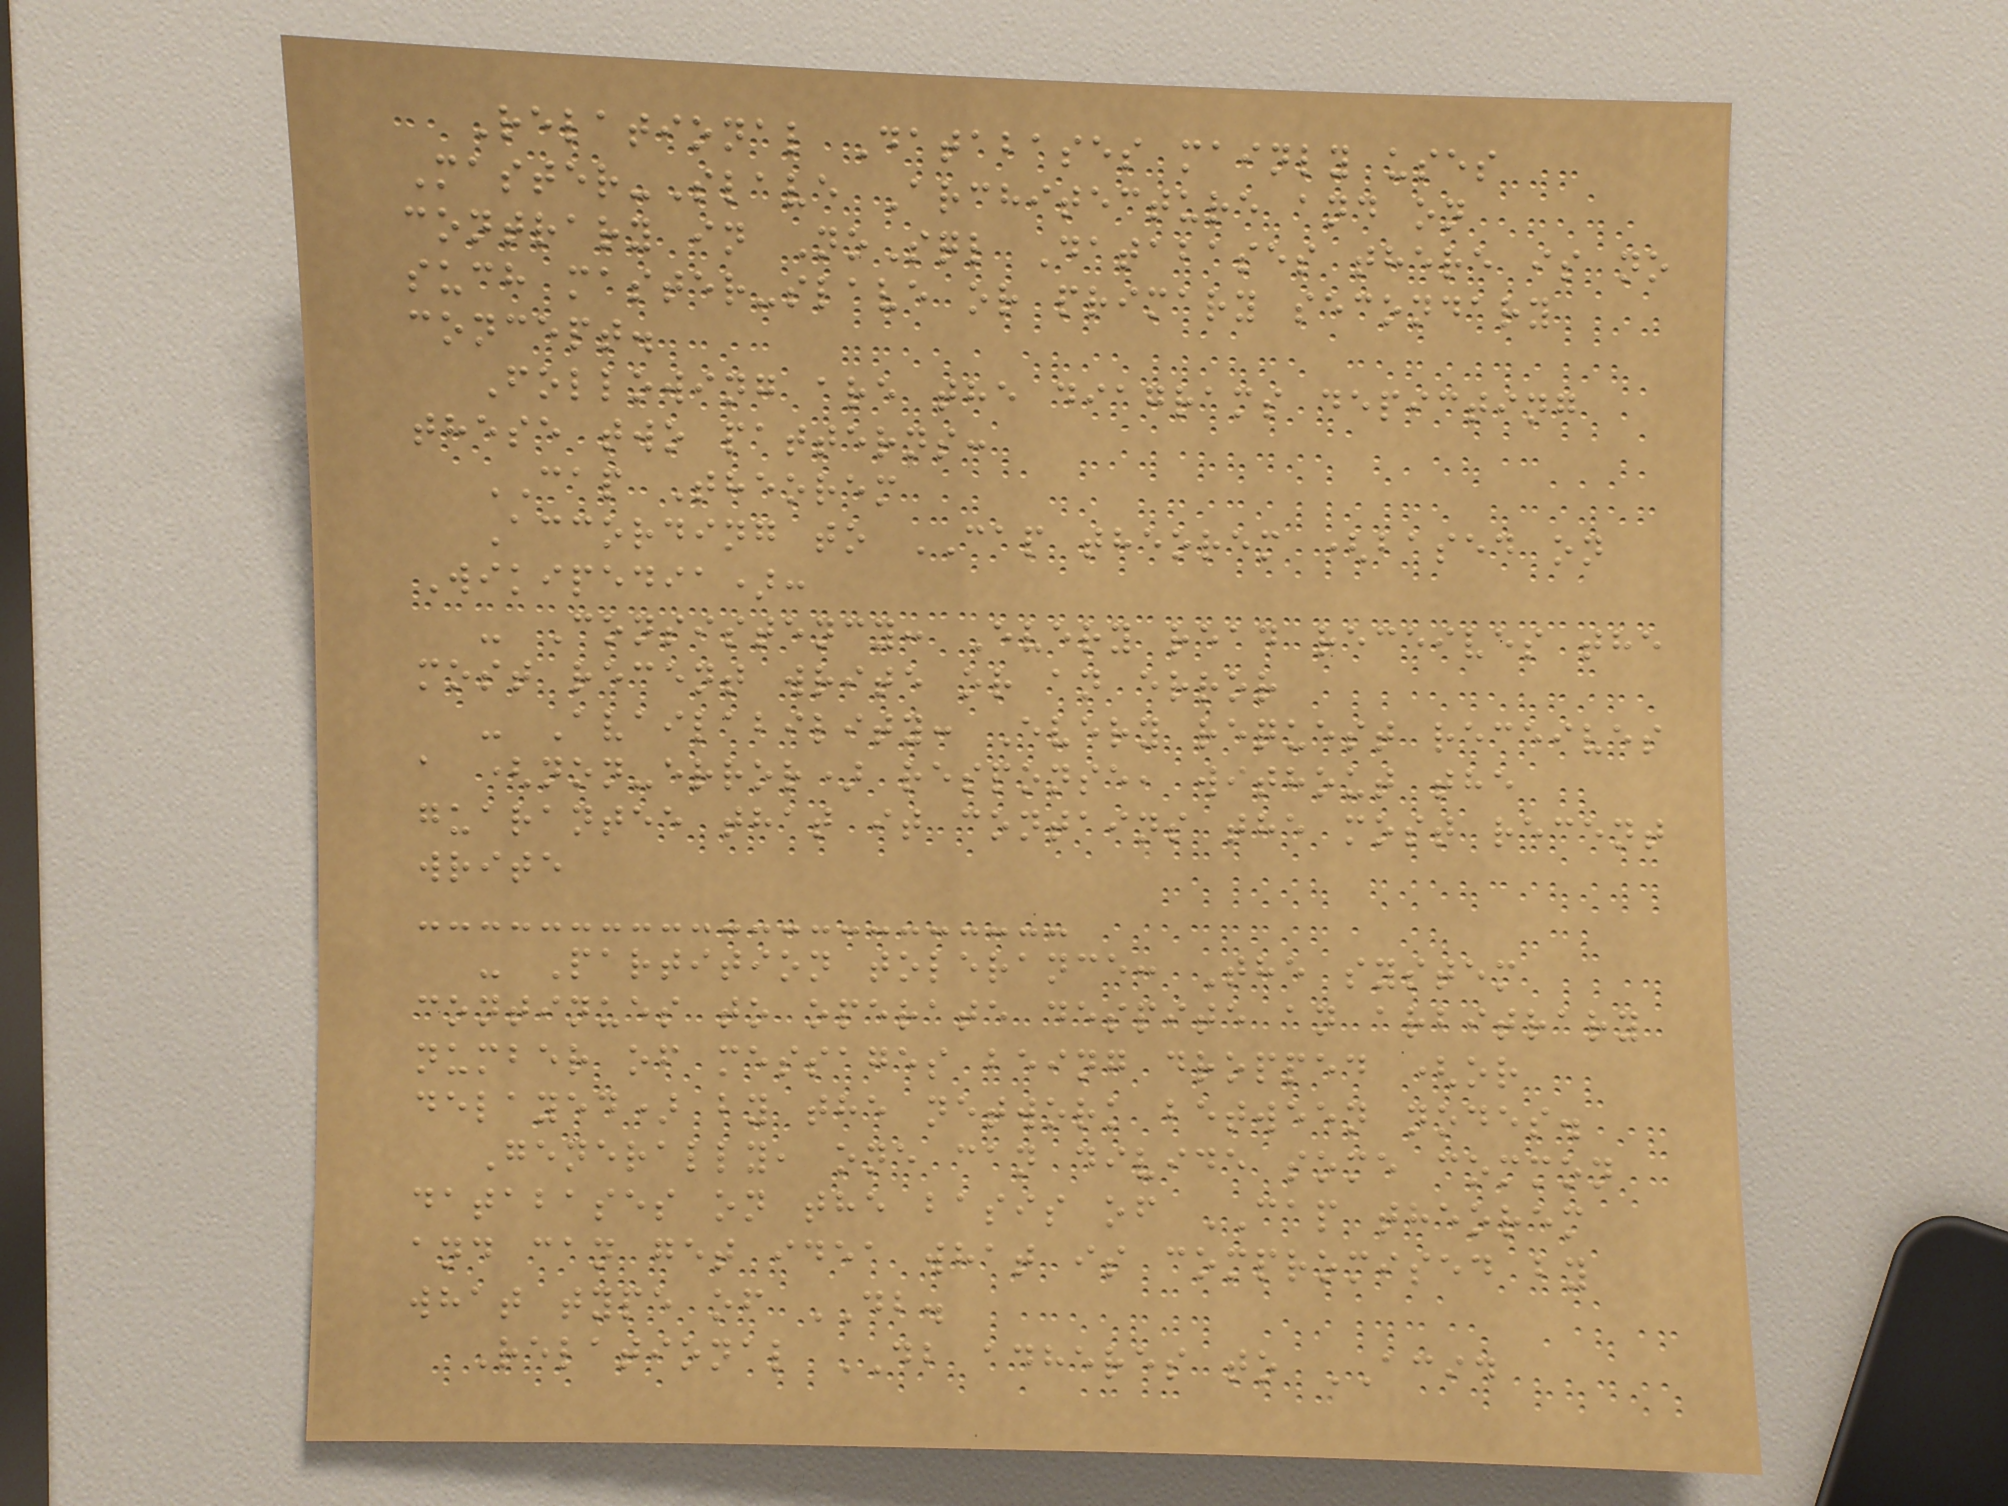Relational Databases mainly uses
Master-Slave Architecture and on
contrary in NoSql Databases there is no
such master-slave or primary secondary
concept.
Following are the diagrams depicting
these two patterns:
CAP Theorem
According to CAP theorem (based on
Wikipedia):
- Consistency: Every read receives the
most recent write or an error
- Availability: Every request receives
a (non-error) response, without the
guarantee that it contains the most recent
write
- Partition tolerance: The system
continues to operate despite an arbitrary
number of messages being dropped (or
delayed) by the network between nodes.
Generally, one can divide some common
databases on the basis of CAP theorem
and can get idea what is compromised by
what type of DB.
Relational DB adheres to ACID
